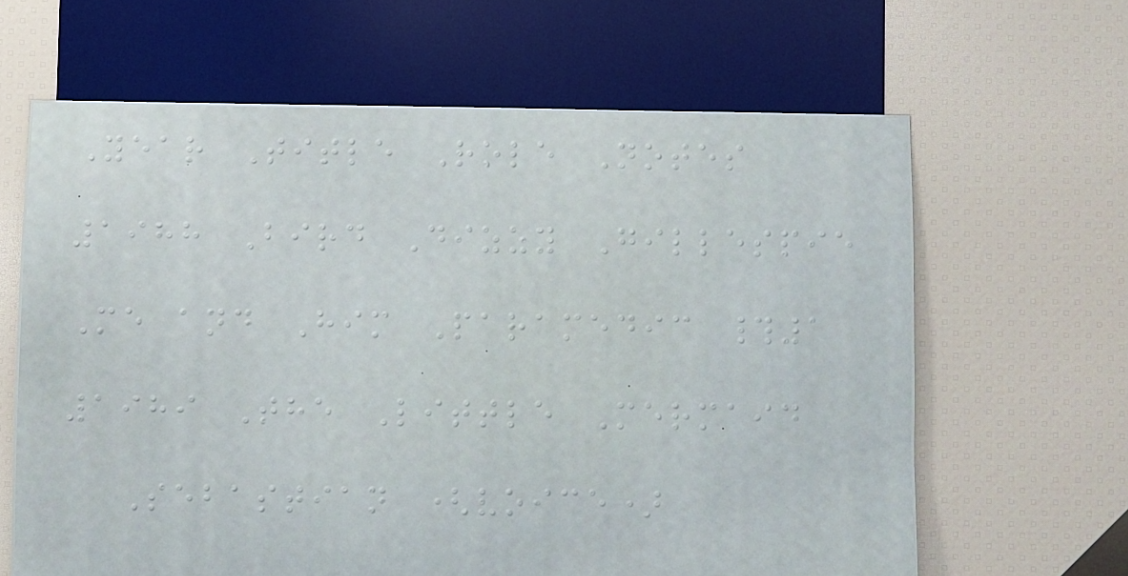Year Title Role Notes
1988 Bird Dizzy Gillespie
Me and Him Paramedic #1
1989 The Little Mermaid
Sebastian (voice)
